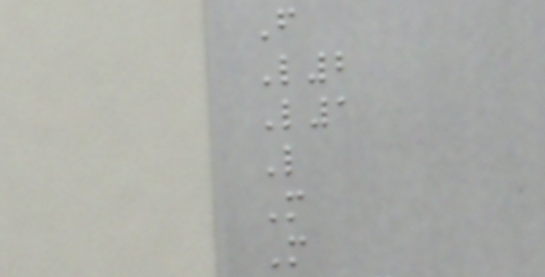F
L2
L1
L
M
M
